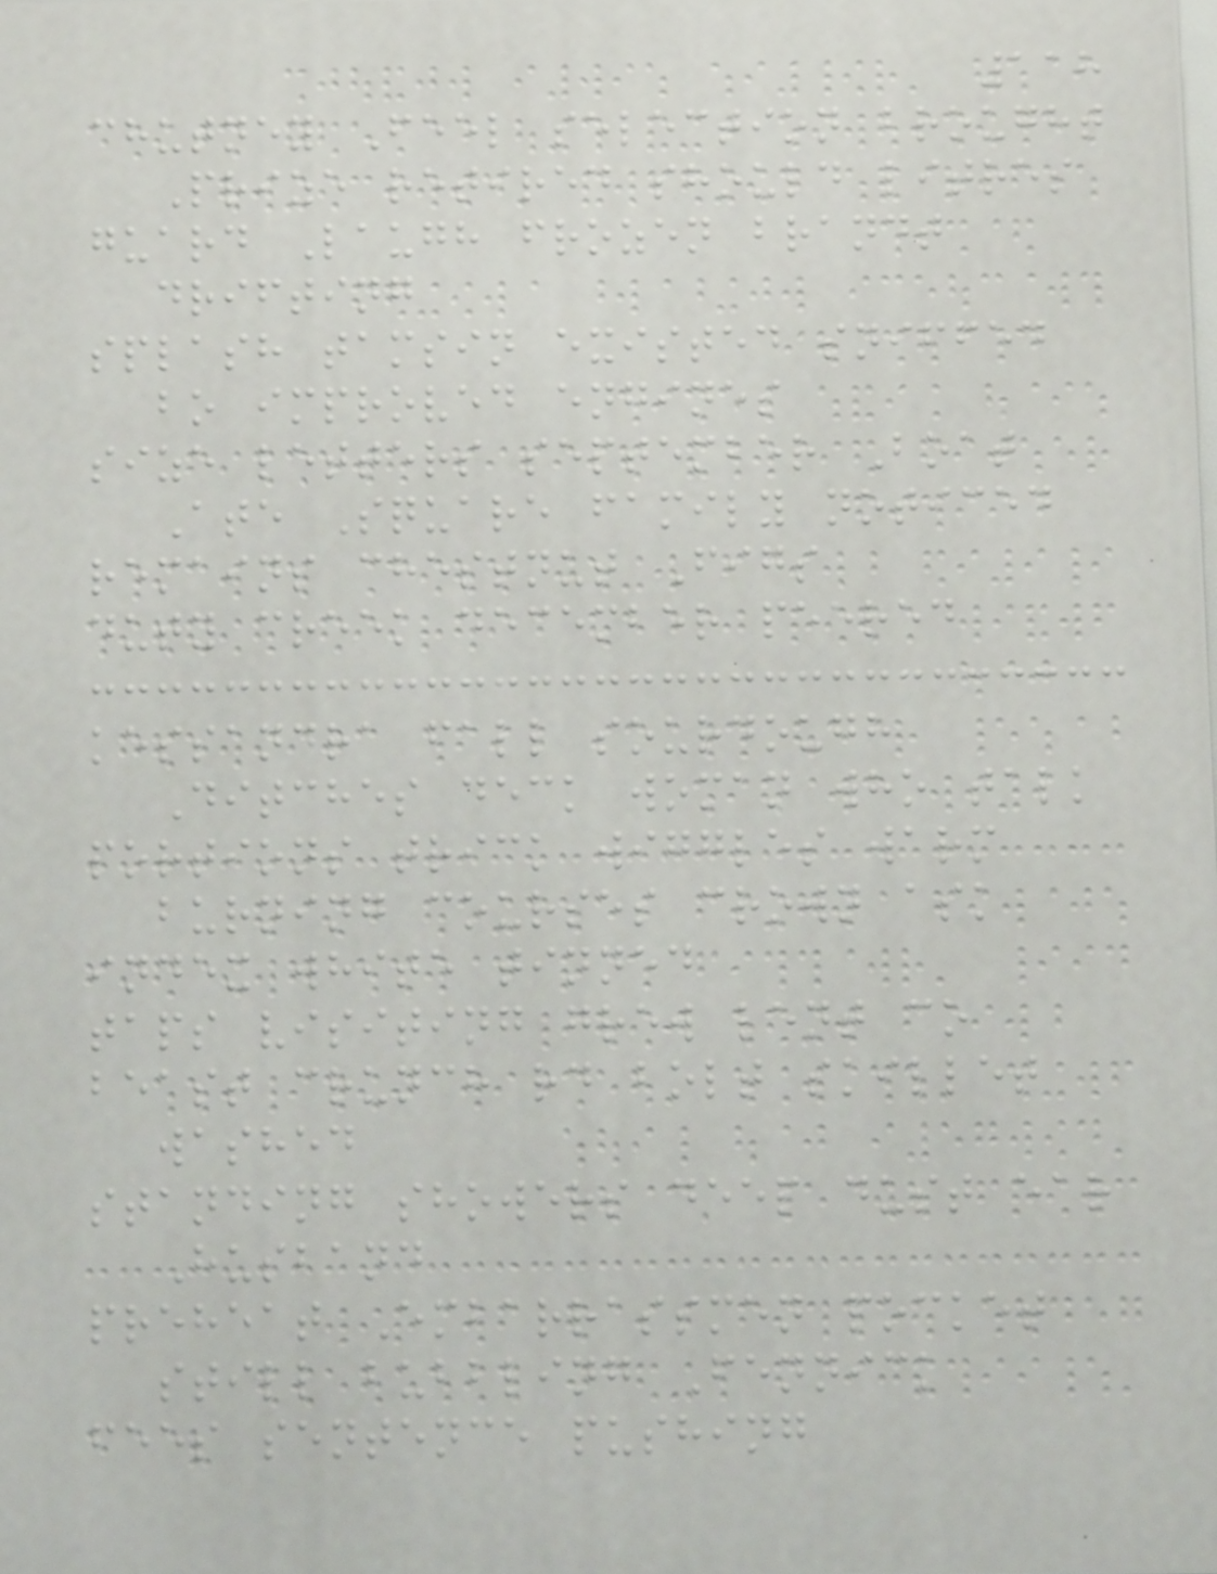118
chutney Feel selection brought
Prize retired should litres
guard Laugh frozen brandt
drifting
splash tamsin existed sniffed
bo improved engines
size letters september Boat
Ate Square family noticed
remains chestnut Figs
duty creek december peered
kessandra fall sourdough
Ditches deck woman who talk
portions trick wiggles warm
burning courses crown ask
index white tinned
taps visiting grew lent co
beast crunch rd bolt skillet
washed
standing showers deep dust ear
Husband
preheat Embarrassmen pocket
still bubbling Fennick
fees sentence pushing
